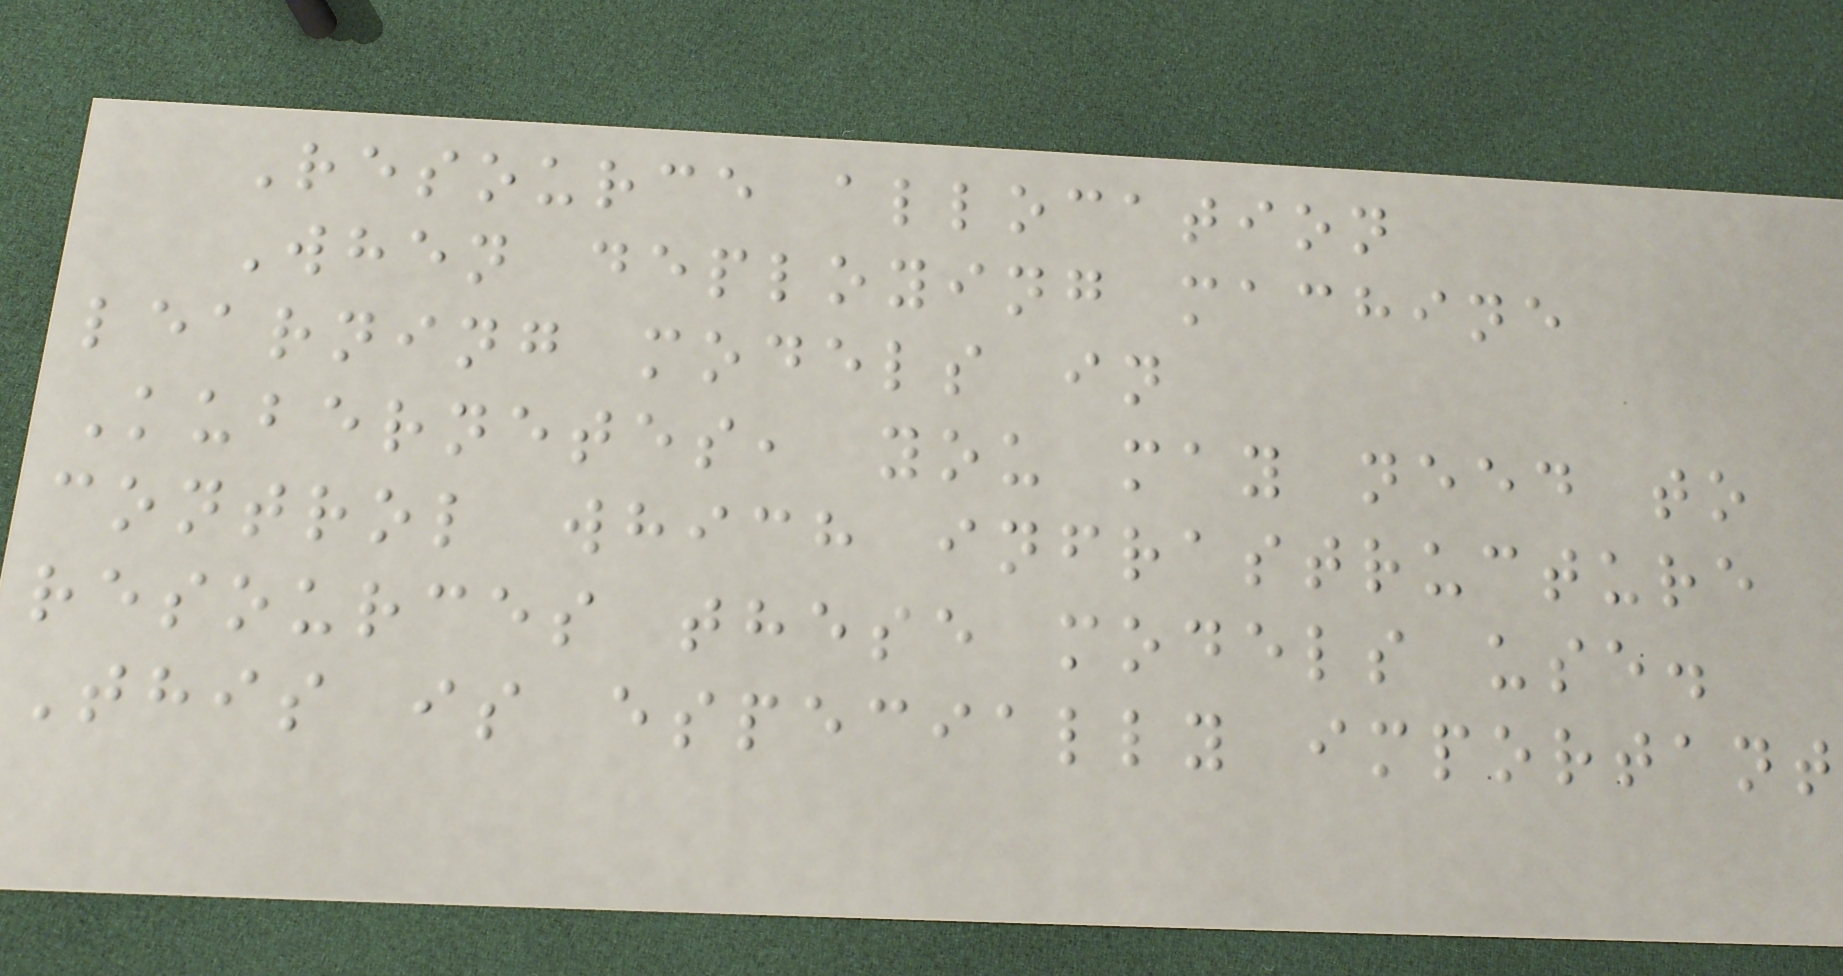Resource allocation
When deploying machine
learning models in
Kubernetes, you may need to
control which infrastructure
resources these models use.
This is especially important
